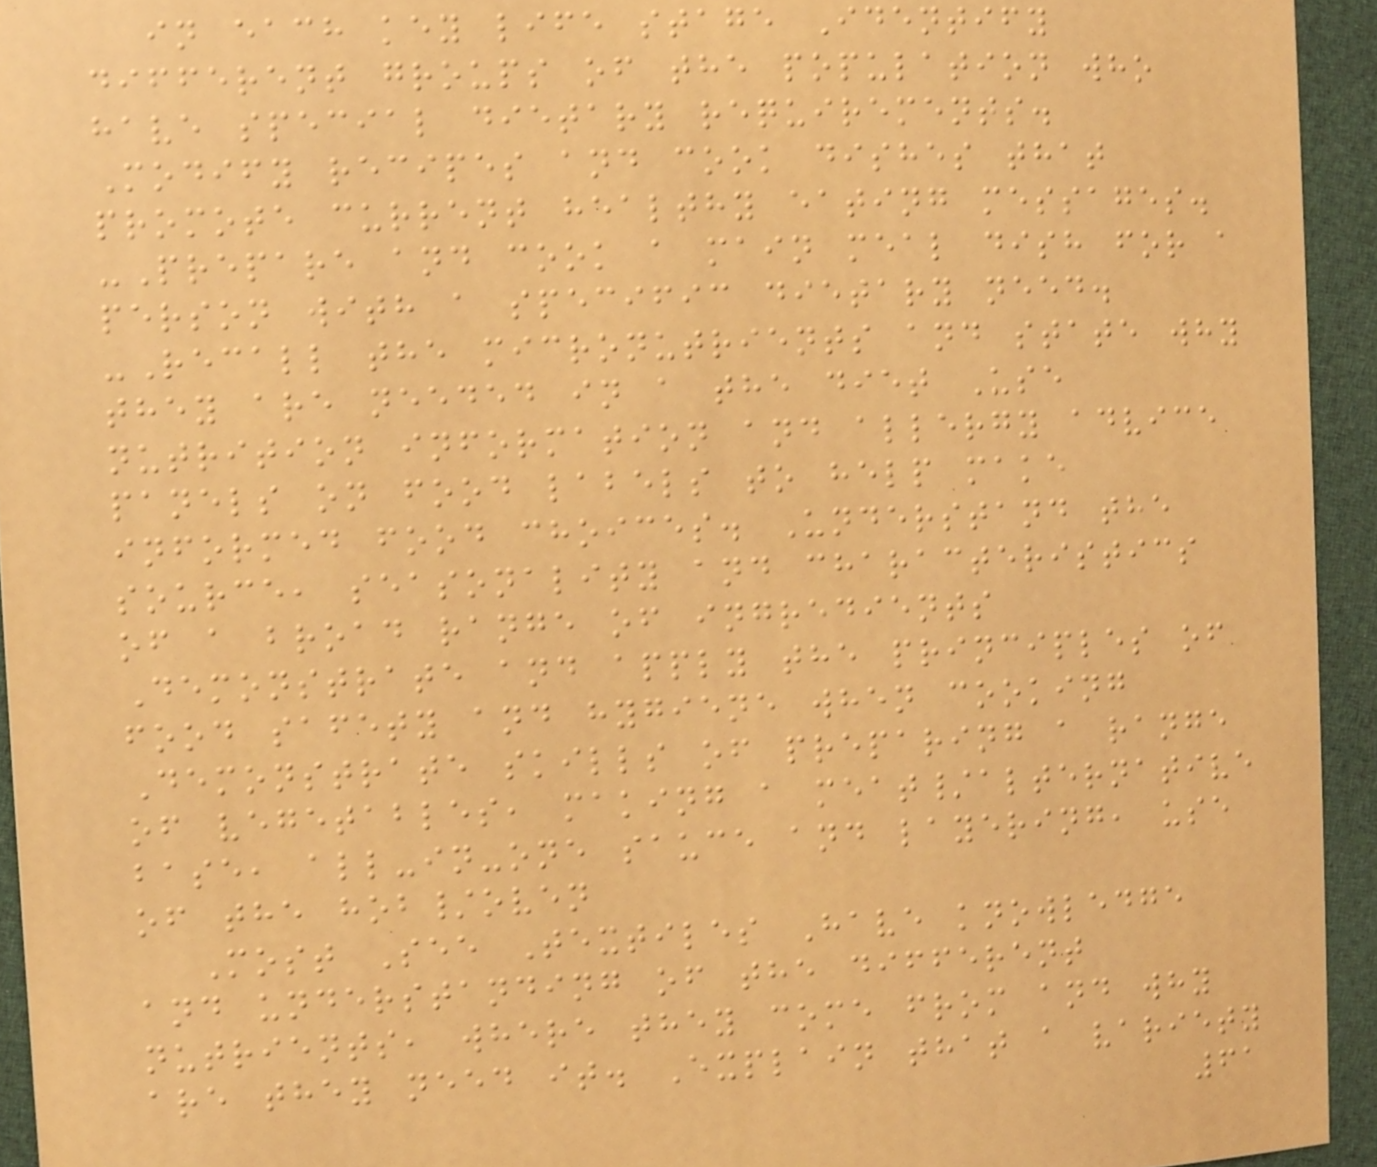in each key life stage Identify
different groups of the population who
have special dietary requirements.
Modify recipes and cook dishes that
promote current healthy eating messages.
-Prepare and cook a main meal dish for a
person with a specific dietary need.
-Recall the micronutrients and state why
they are needed in a the diet Use
nutrition information and allergy advice
panels on food labels to help make
informed food choices. Understand the
source, seasonality and characteristics
of a broad range of ingredients
Demonstrate and apply the principles of
food safety and hygiene when cooking
Demonstrate skills of preparing a range
of vegetables, making a meat/alternative
base, all-in-one sauce and layering, use
of the hob/oven
Most See Textiles Have knowledge
and understanding of the different
nutrients, where they come from and why
are they need it. Explain that a variety
61
